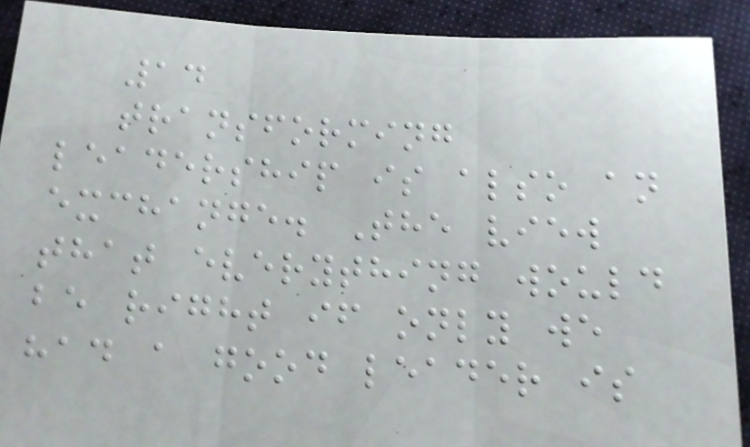14
transforming
leadership is also an
exchange. The view
that everything would
be right if only we
had a good leader is
